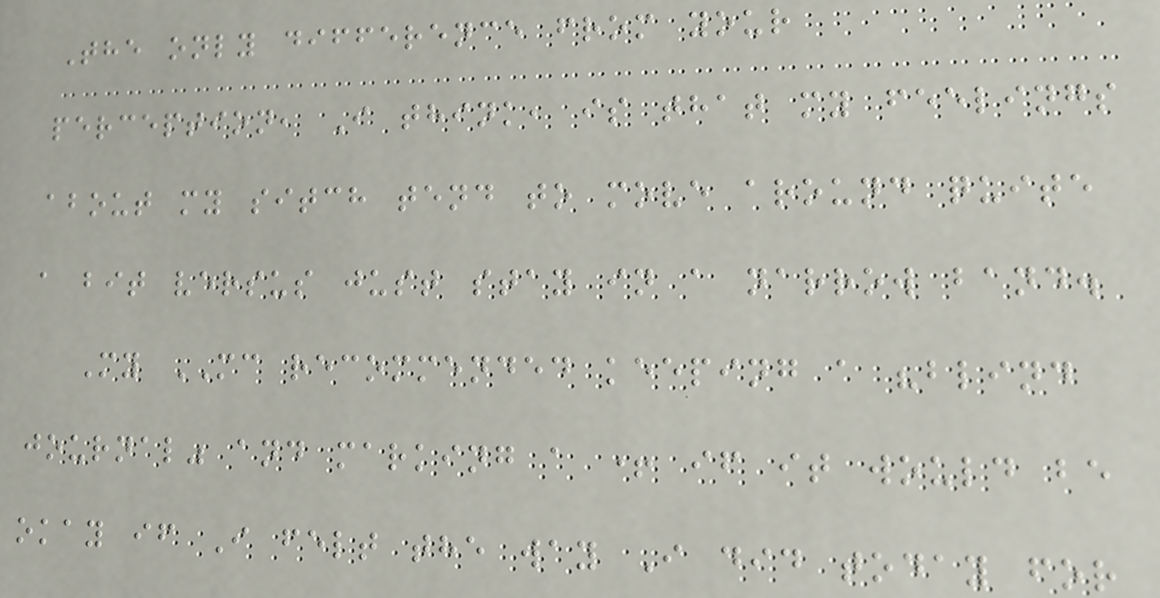The only difference from your
perception, I think, is that my feelings
about my sitch tend to move around quite
a bit versus just stay in a narrow band.
My MC recommended keeping a "blind
journal" and marking a + if it would be
okay if I felt the way I did today for
